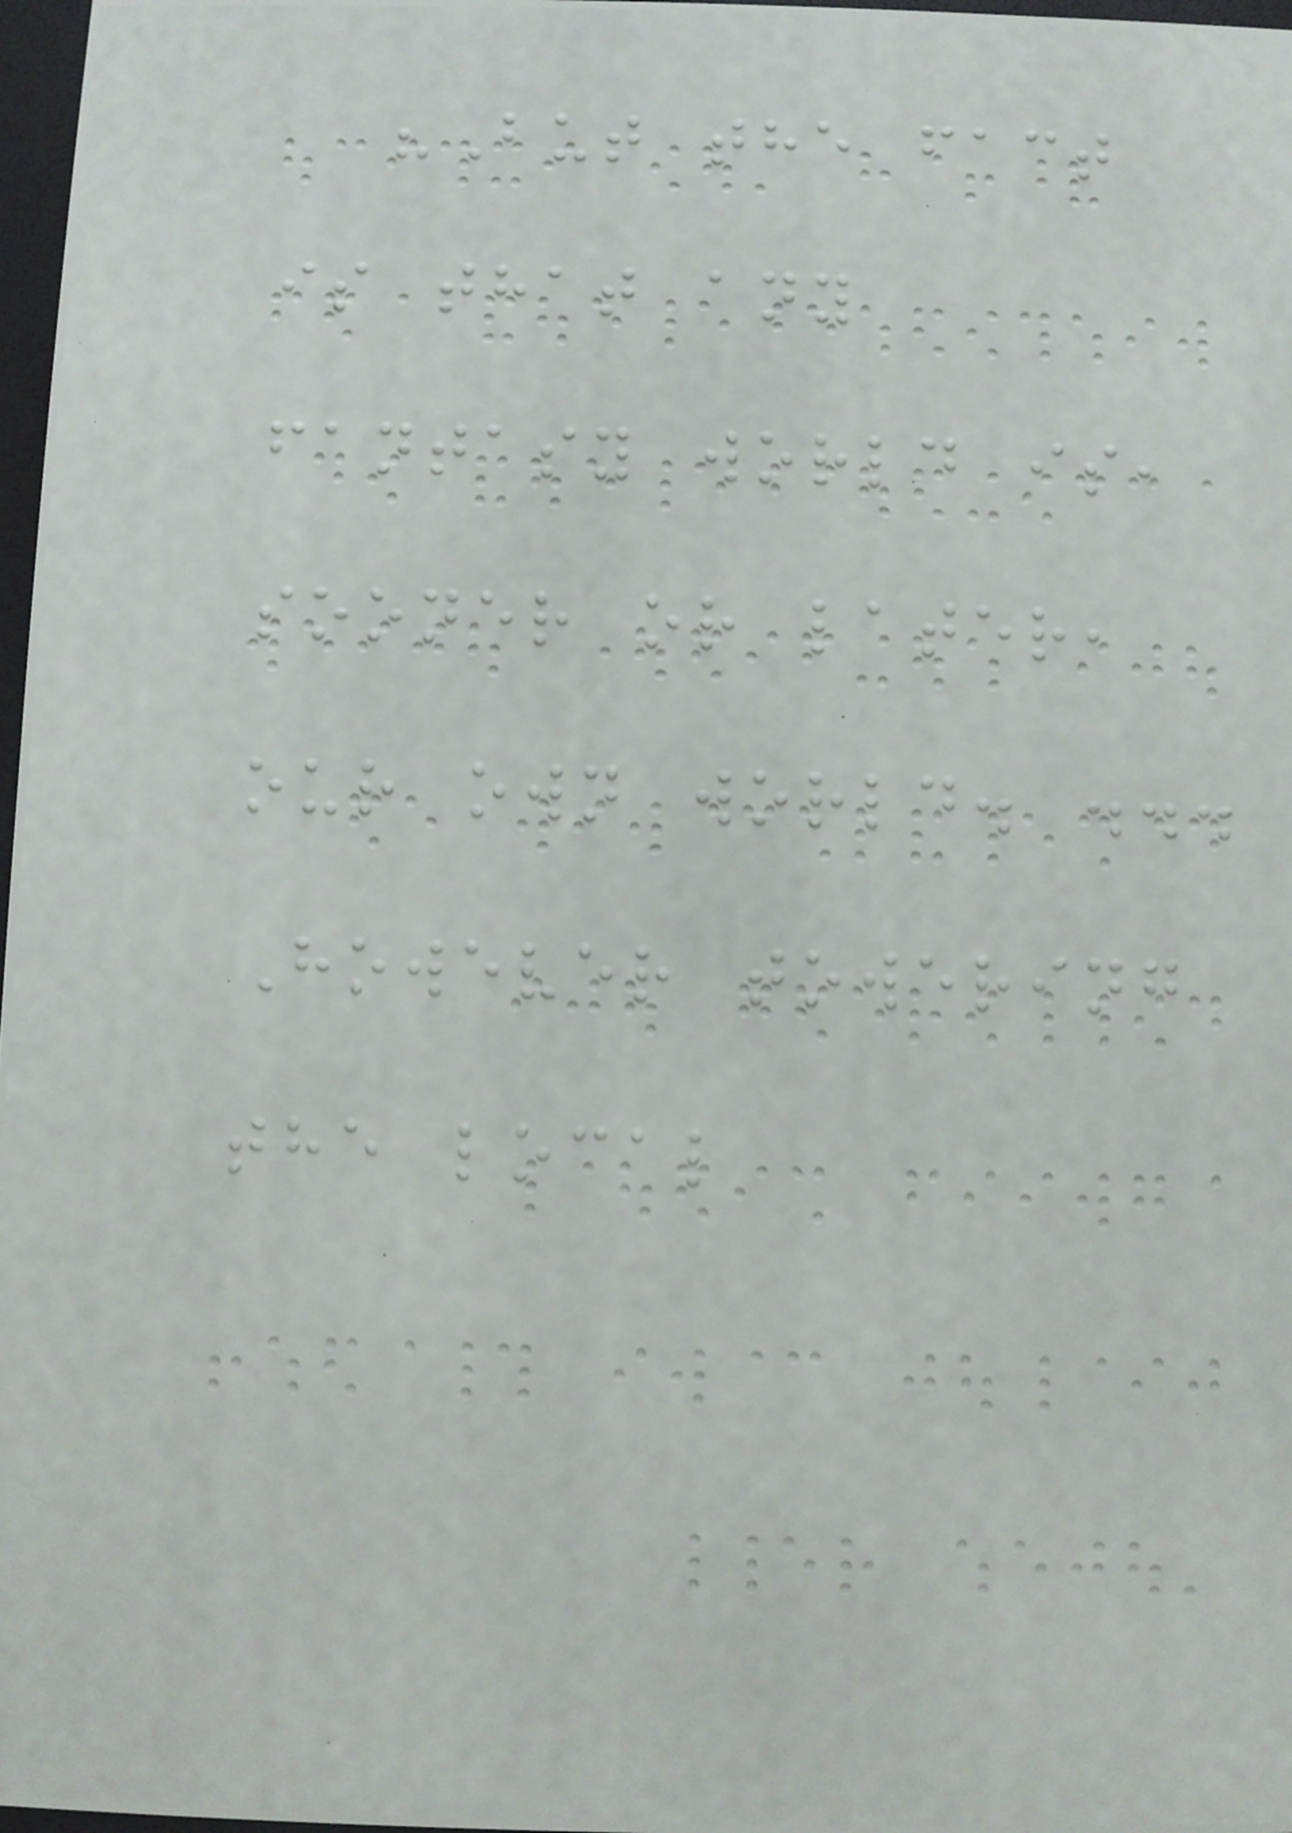"But the fact
is that any
fantasy world is,
sooner or later,
our own world. ...
However towering
the local
